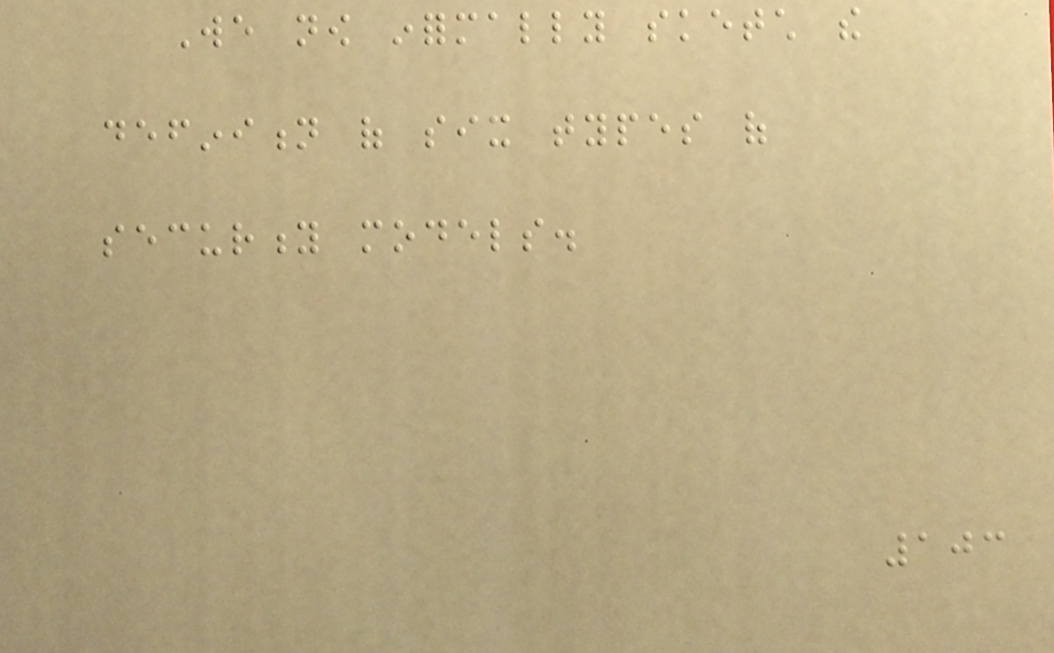We now informally sketch the
definition of six types of
security models.
103
